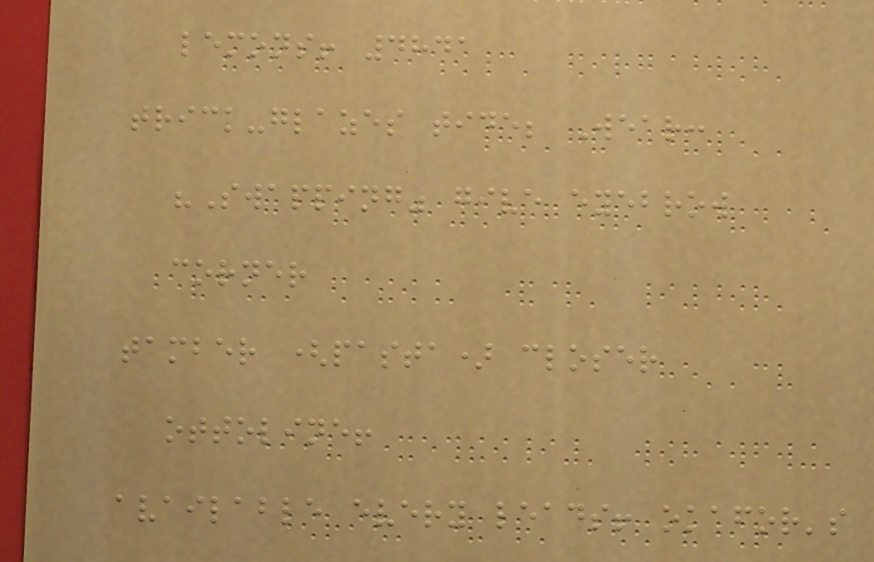lemons! 4841
trick-glazes tide; Wear:
"Swapping" give eyebrow
corner
tamber (pasta) closer
ottoline!
available every leads! okafor's
